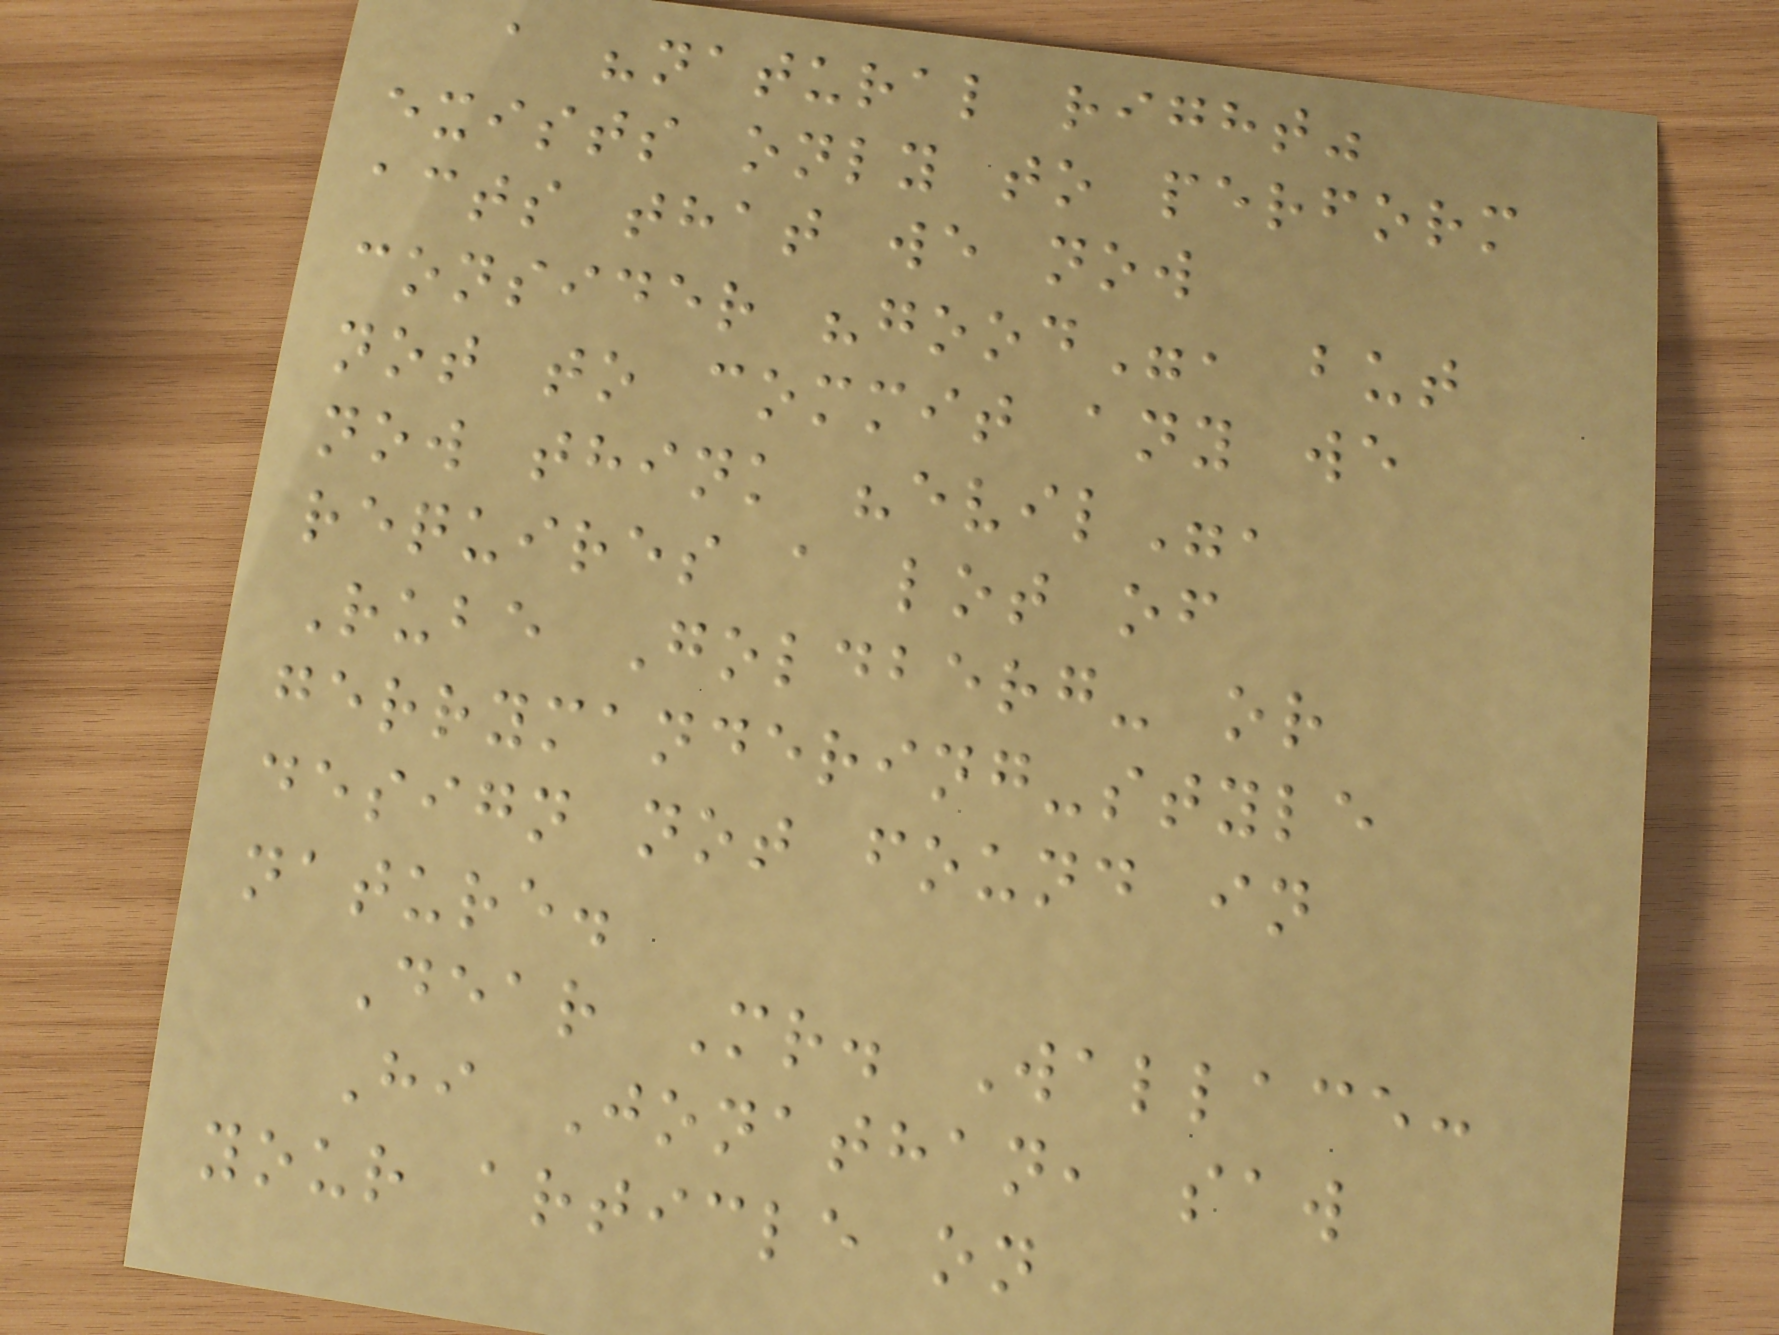a "natural right"
exists only to perform
acts that we now
consider "good", but
not to commit any we
now think "evil",
requires a lot of
Rube Goldberg- or
gerrymandering-style
design not found in
nature.
Dear Mr. Wallace:
Hi Jonathan, saw
your article on
